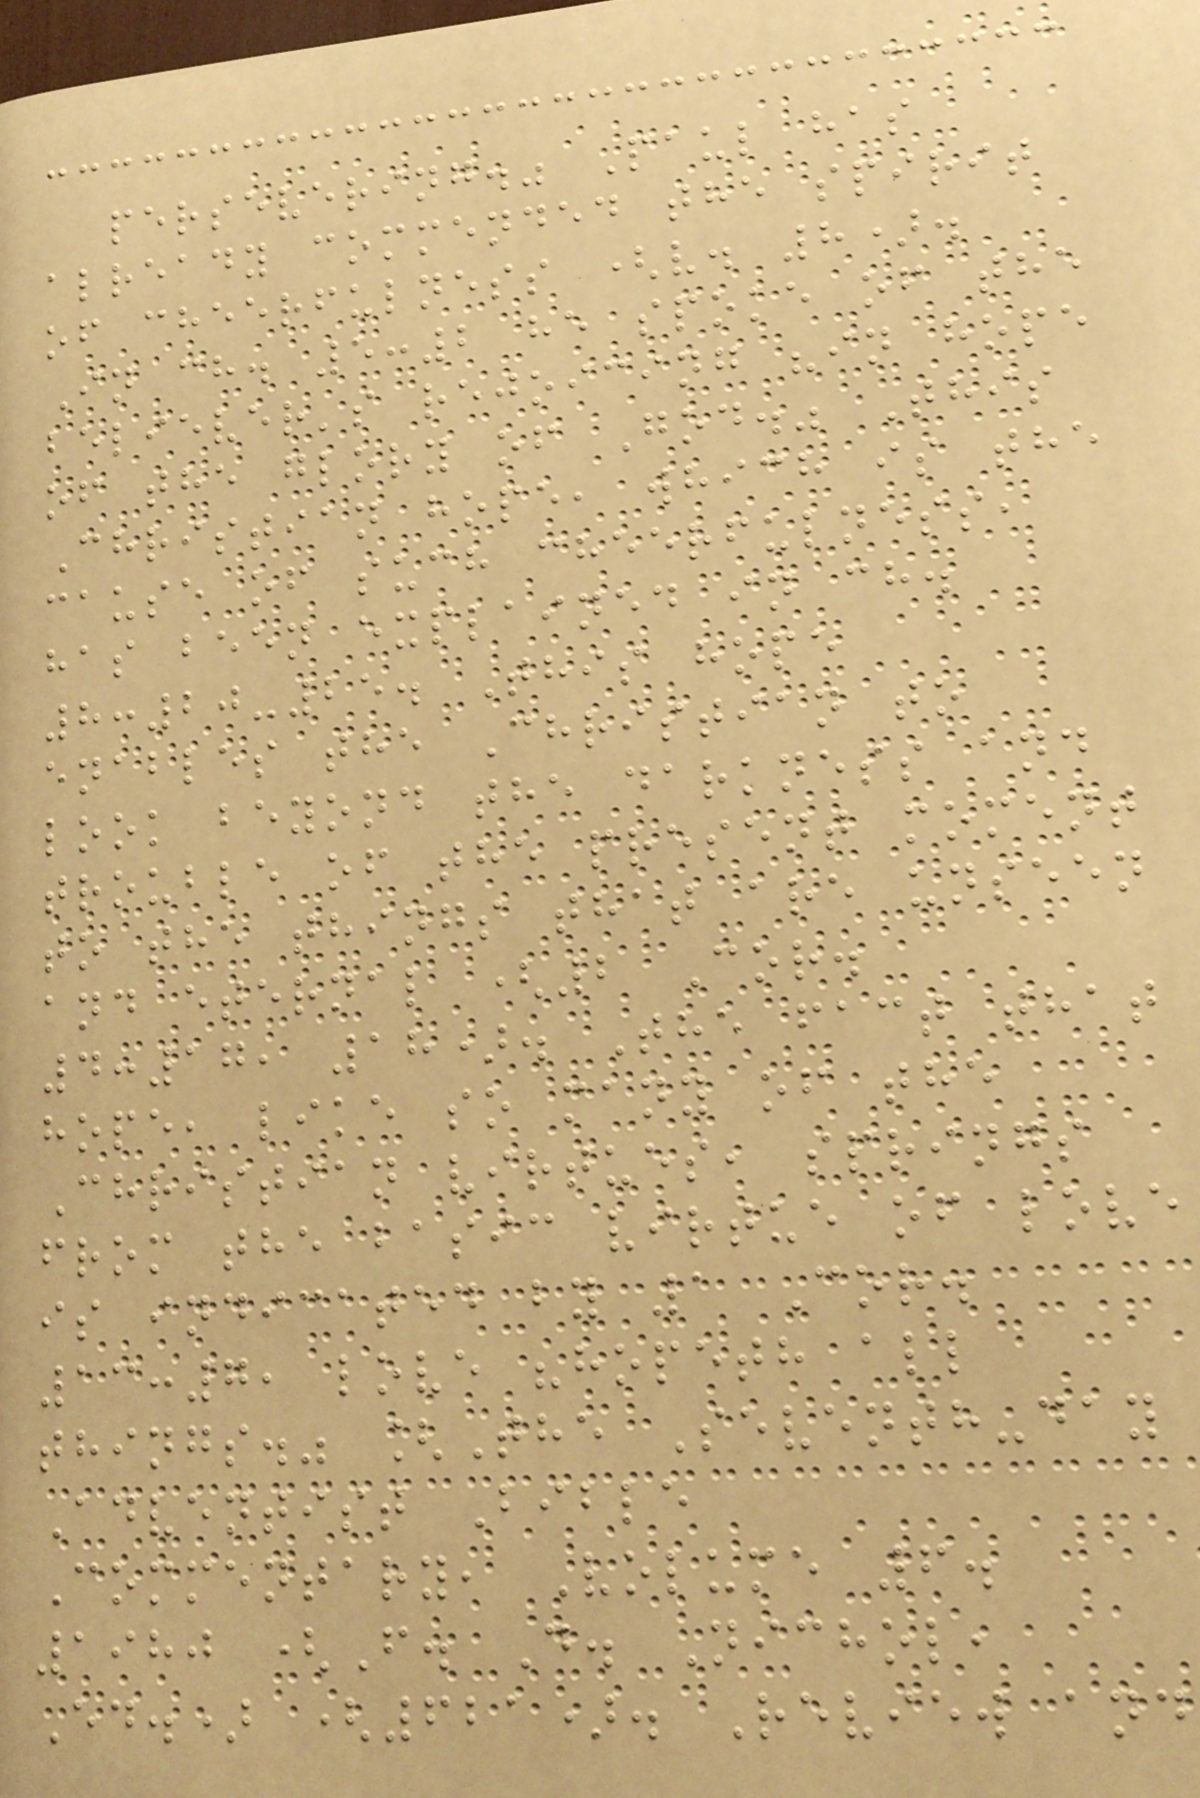persevering." Paul has
already commended the spirit
of cheerfulness (v. 8).
In ch. 5:2 he spoke of the
believer's rejoicing "in hope
of the glory of God." This
Christian hope, which is the
cause of such cheerfulness,
has been explained in ch.
8:20-25. This hope
enables the Christian to
look beyond the darkness and
trouble of the present moment
to the things that are unseen
and eternal (2 Cor.
4:17, 18). The fact that
hope, like so many of the
Christian virtues, springs
from the basic virtue of love
is indicated by 1 Cor.
13:7, love "hopeth all
things." [The Seventh-day
Adventist Bible
Commentary, Volume 6.
1980 (F. D. Nichol,
Ed.) (621). Review and
